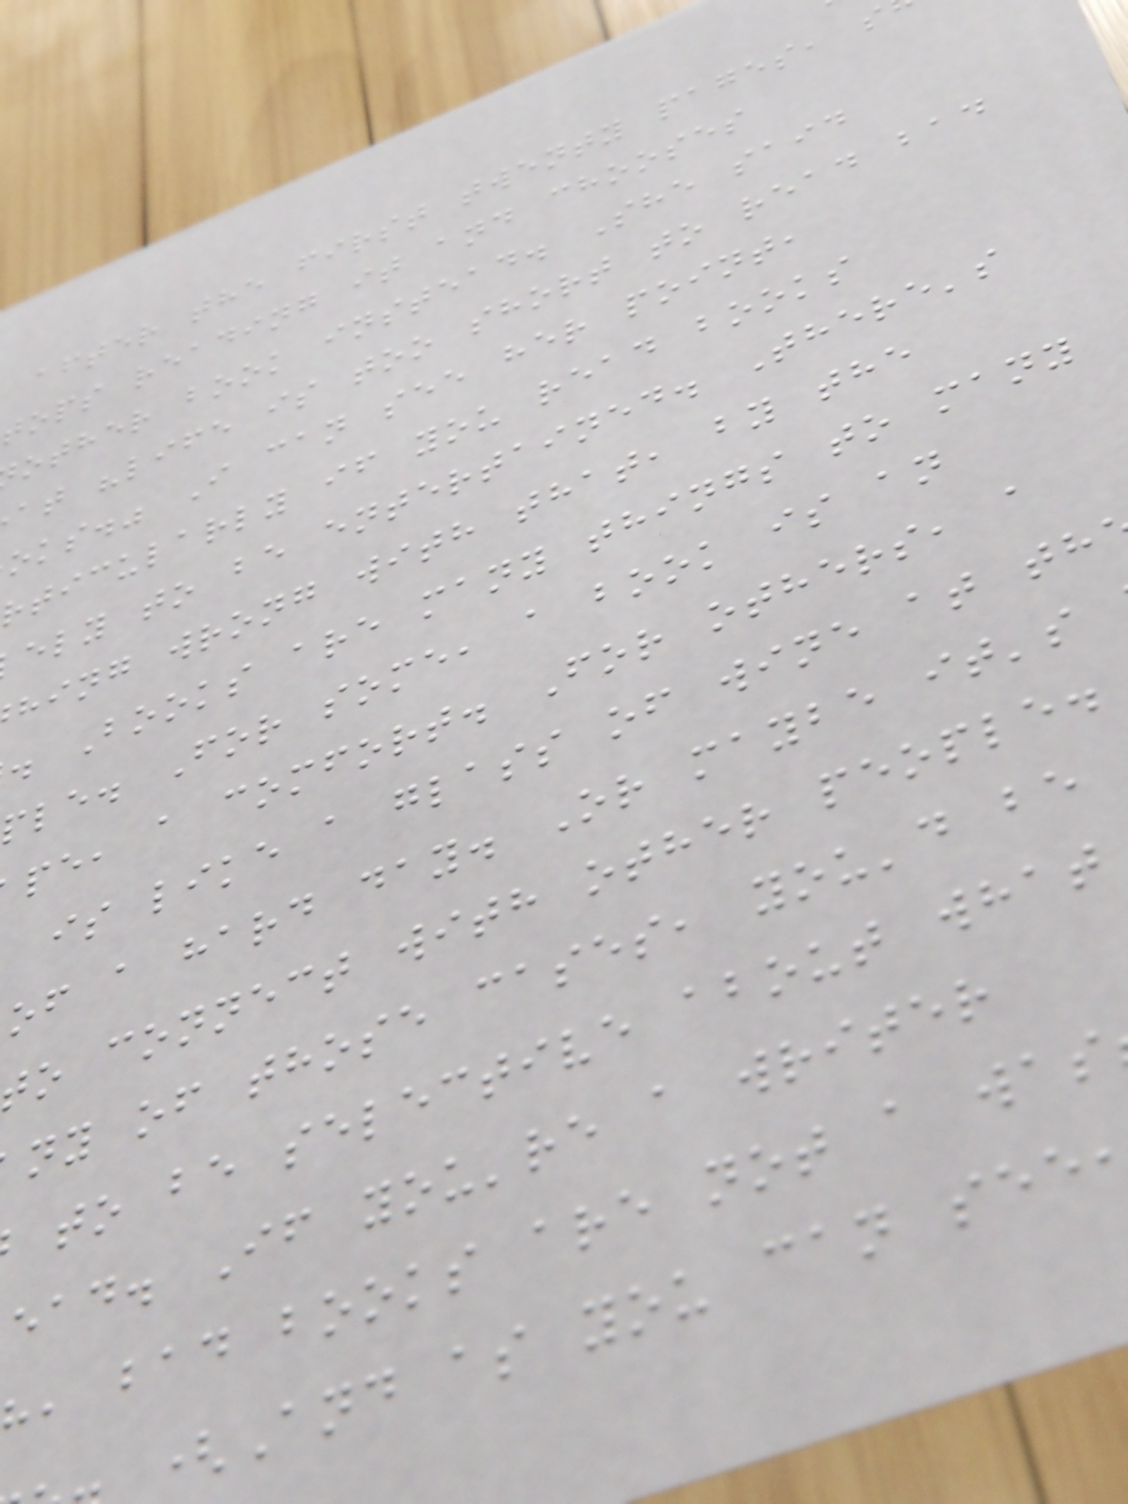after the first twenty pages, s
tops reading it and chooses
other book instead. She said
at "life is too short to read bad
oks." I can see her point,
rticularly if you read books
ely to be entertained. There's
hing wrong with that, by the
. Books are many things to many
ple. For some, a book is an
pe, a comfort. For others, a
is like a glass of wine at th
of a hard day. Or maybe it's
o connect with other people.
ny of those cases, you'd be
to be selective about what
ead. If you're a writer
, bad books are not a was
(And as you can see
